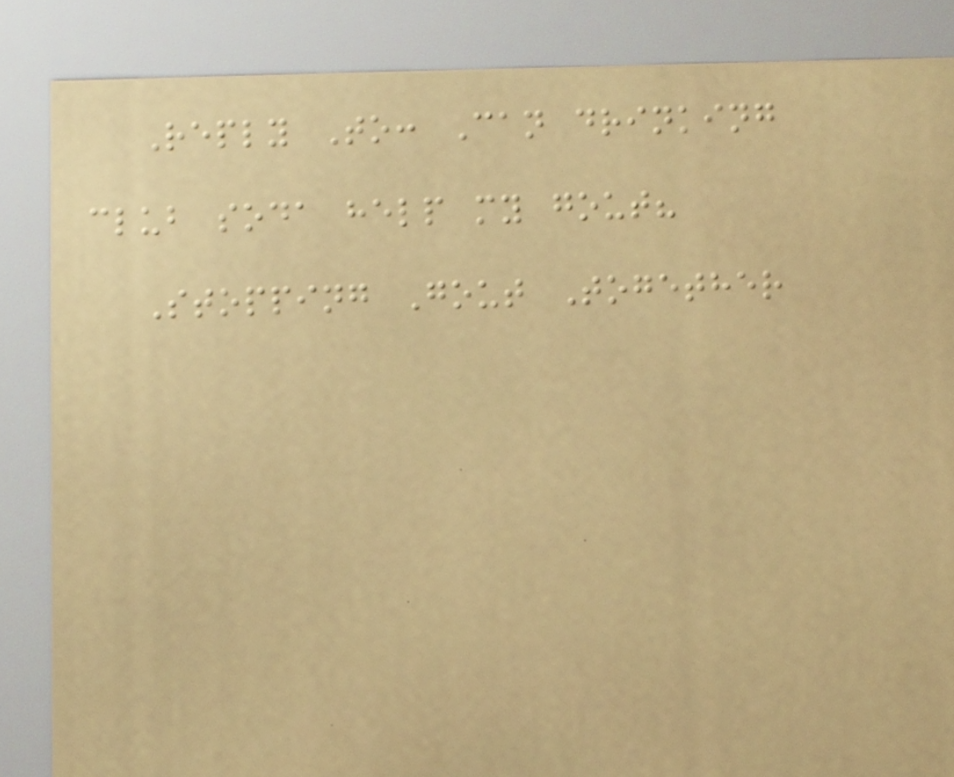Reply To: Can drinking
club soda help my gout?
Stopping Gout Together
